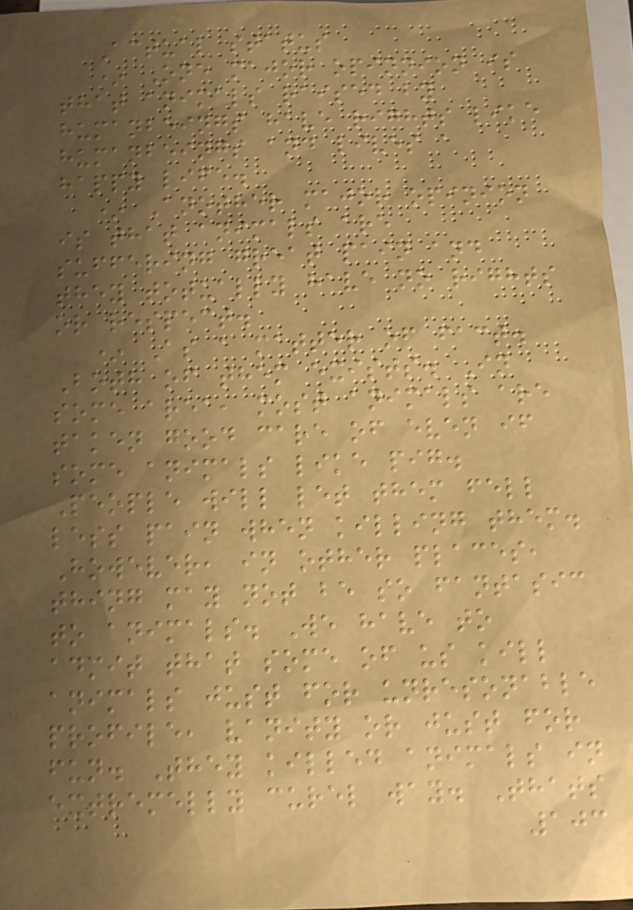Actual status
* One major opinnion is
that animals raised by
humanbeings have rights like
humanbeings and lives a
happy life.
* Another major opinion
is that animals are
suffering great pain and
they totually have no rights
or respect.
* As a matter of fact.
Both of them exists. In
some area, most animals are
taken good care of even if
some animals like pig.
People will let them fell
less pain when killing them.
However, in other places,
thing may not be so fantasic
to animals. We have to
admit that some of us kill
animals just for unresonable
profile, vanity or just for
fun. They killed animals in
extremelly curel way. Thats
103
